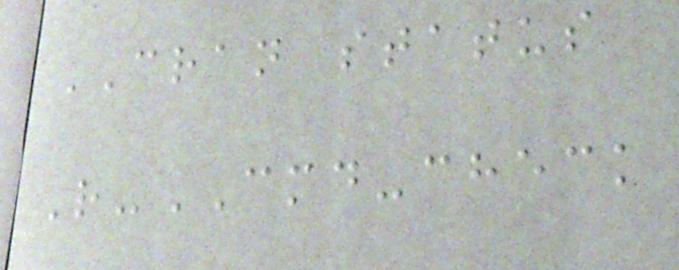CRAN status
R-CMD-check
